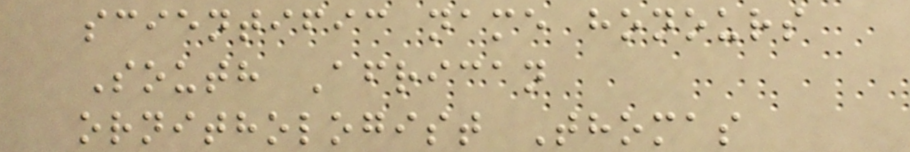scientific name honours
South African
ornithologist Thomas
